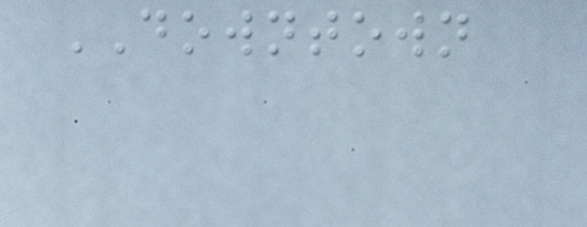DOWNTOWN
